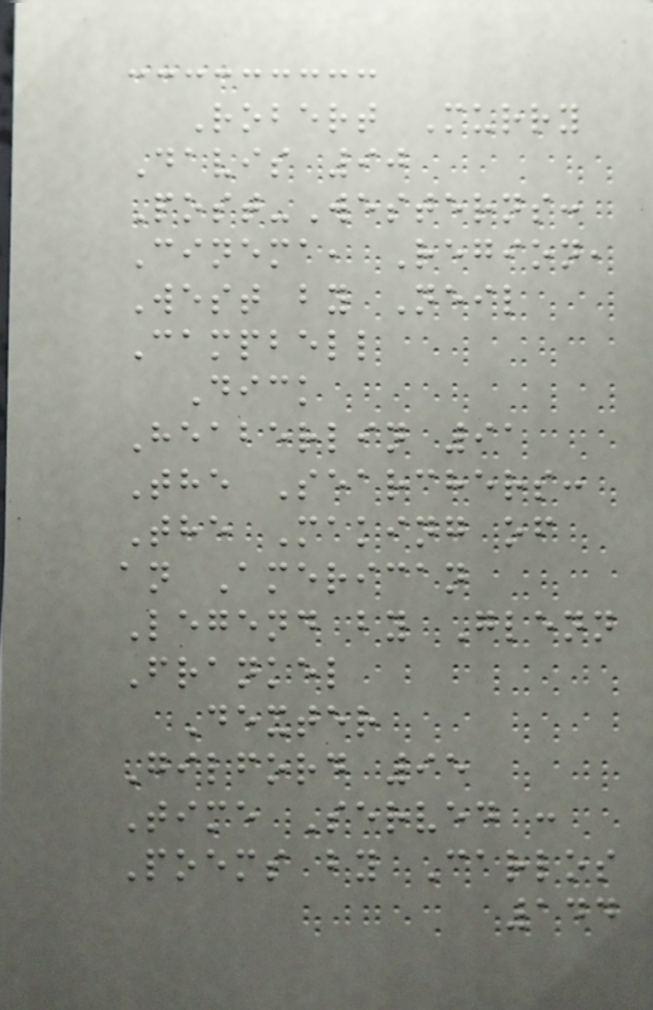Robert Murry
Davis 90
Post-Westerns:
Cinema, Region,
West by Neil
Campbell
Dick
Heaberlin 91
The Searchers:
The Making of
an American
Legend by Glenn
Frankel
Dexter
Gilford 95
Time Served :
Poems by Carlos
144
